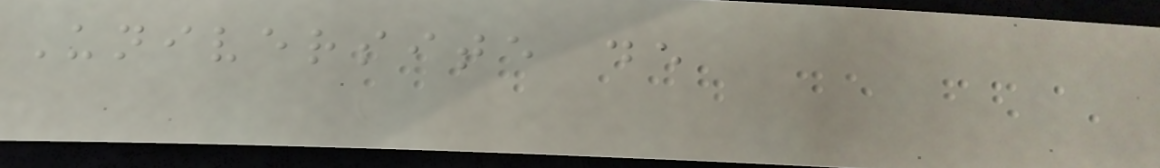Universite de
